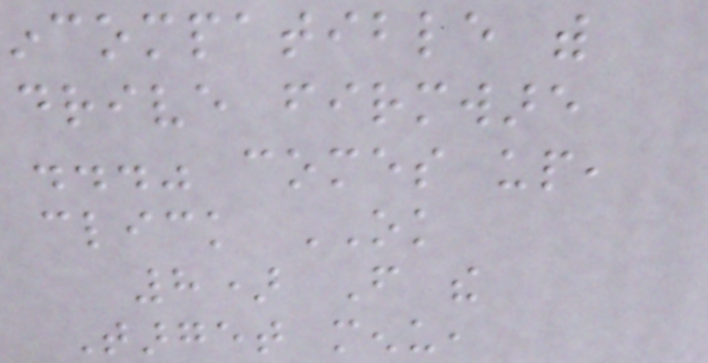incompatible with
drive firmware
..." comes up,
click OK
8) From the
Target menu,
